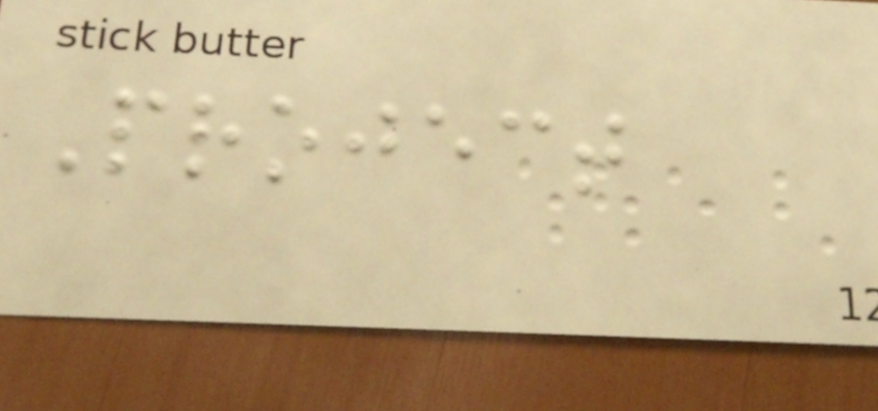Project
